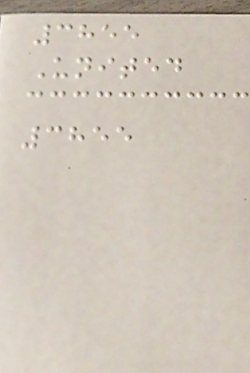3855
United
3855
